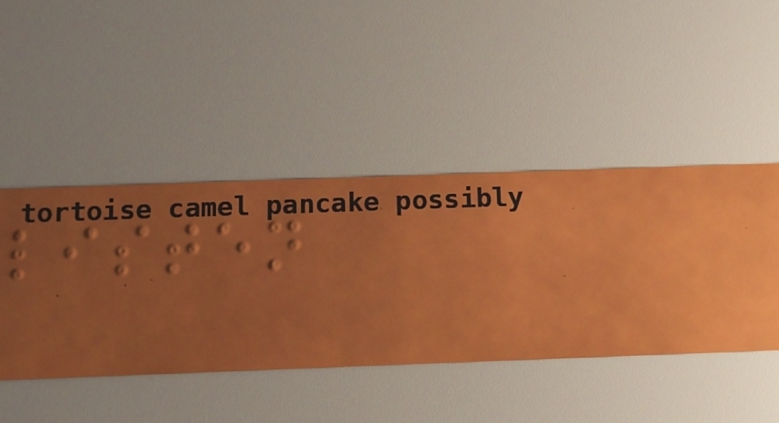listen
